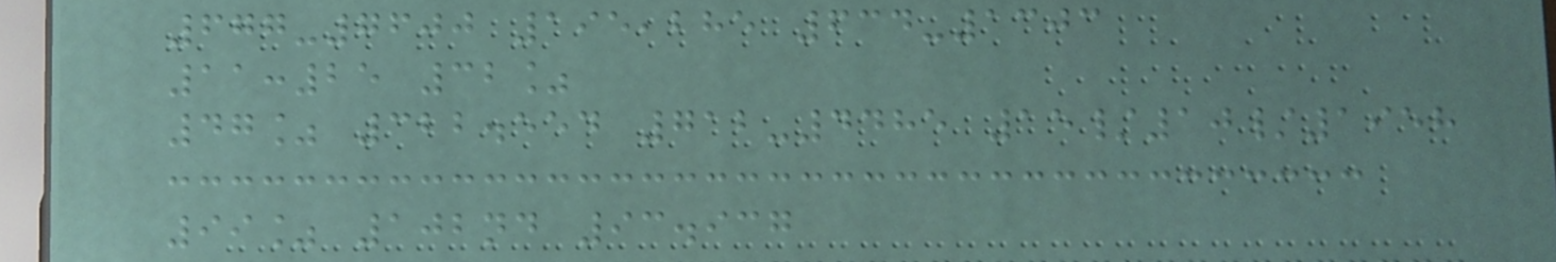677-7600 195,285 634-1303
11:25 32%
47% 322.554 712-4485 15/10/1958
99% 102nd 93.937
